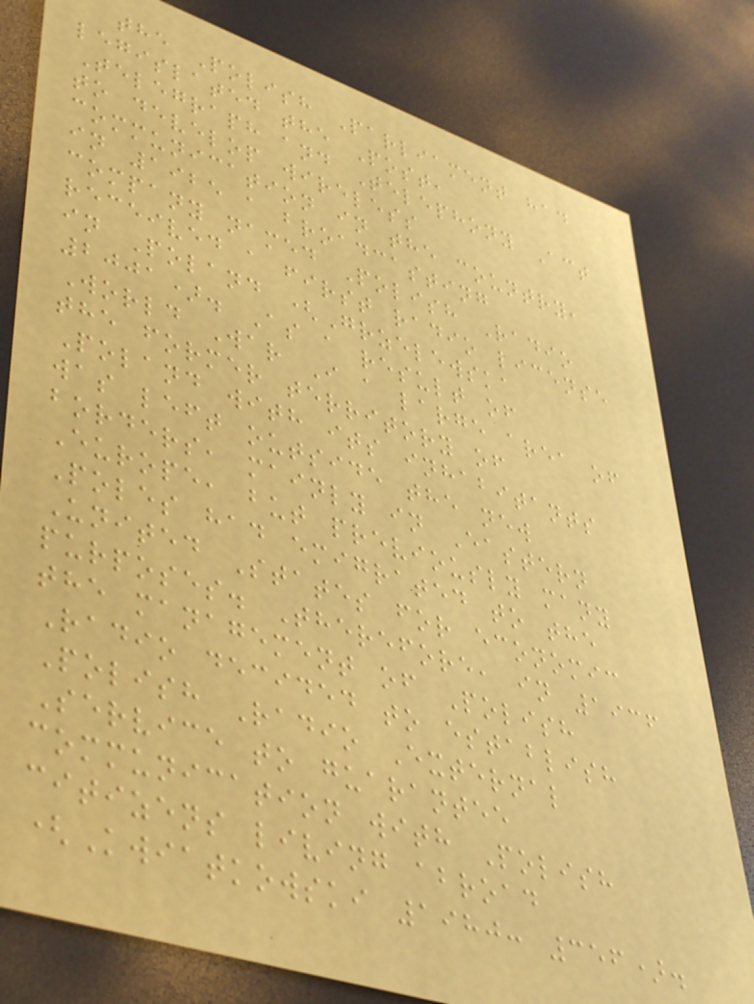the Polish Parliament had
legislated the Post,
Telegraph and Telephony Act
to develop wireless
communication in the country,
in 1925 a broadcasting
company named Polish Radio
received a first radio license
in Poland (Grzelewska
2001). As a result of
World War I a large area of
the former territory of
Poland with its inhabitants
was left outside the new
borders, mainly in Eastern
Europe, but previously many
Poles had emigrated to the
United States for economic
purposes. Therefore, in 1936
the management of Polish
Radio decided to establish
Polish Radio External
Service to guarantee
communication with Polish
citizens living abroad
(Kwiatkowski 1980: 356).
